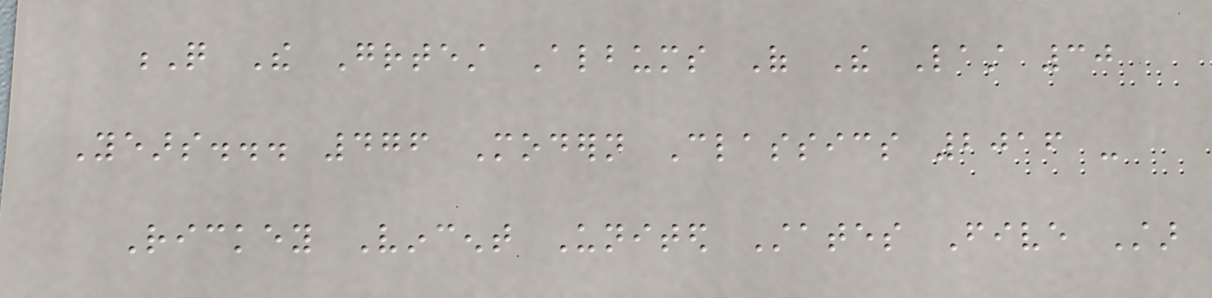Q The Greatest Albums Of The Last 30
Years... 476 Modern Classics 2016 -
Rickey Vincent United States Five Star
